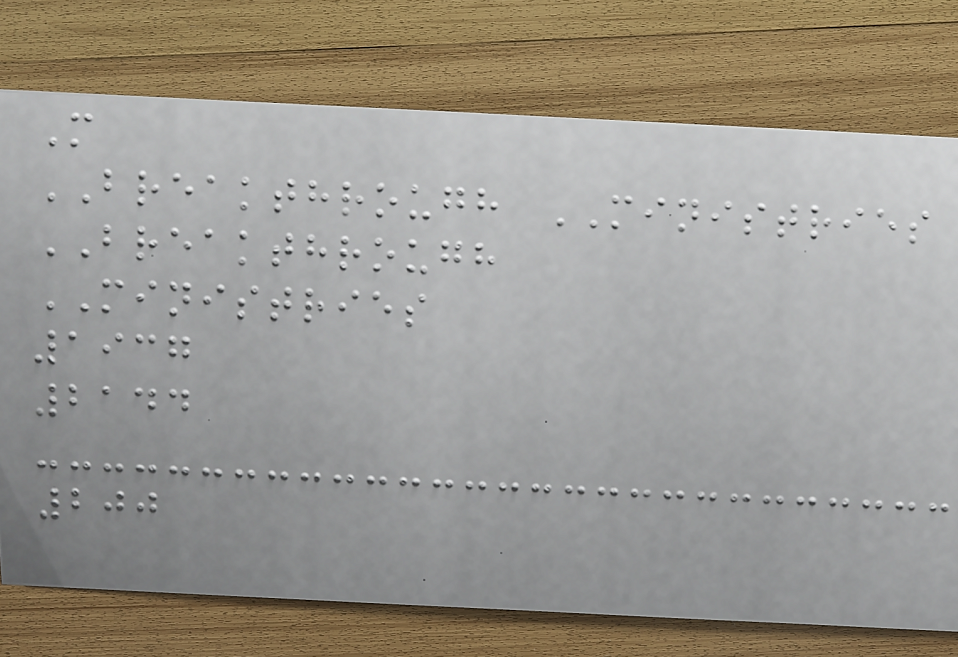M
BREAKTHROUGH MINISTRIES
BREAKTHROUGH
MINISTRIES
1937
2144
200
